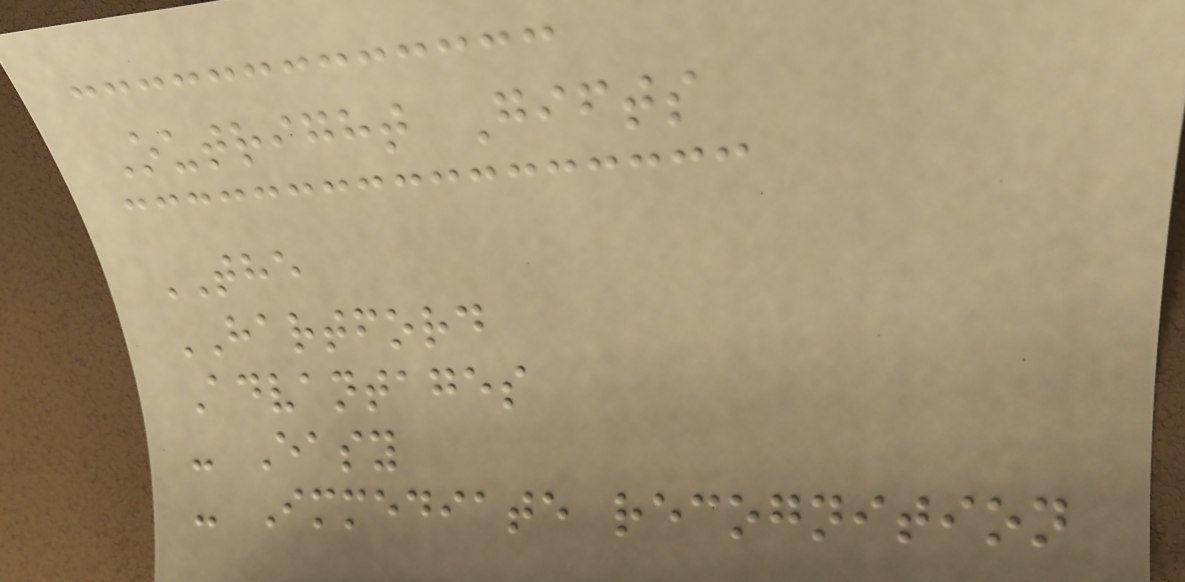Outright Gifts
THE
HARTFORD
Advantages
- Easy
- Immediate recognition
